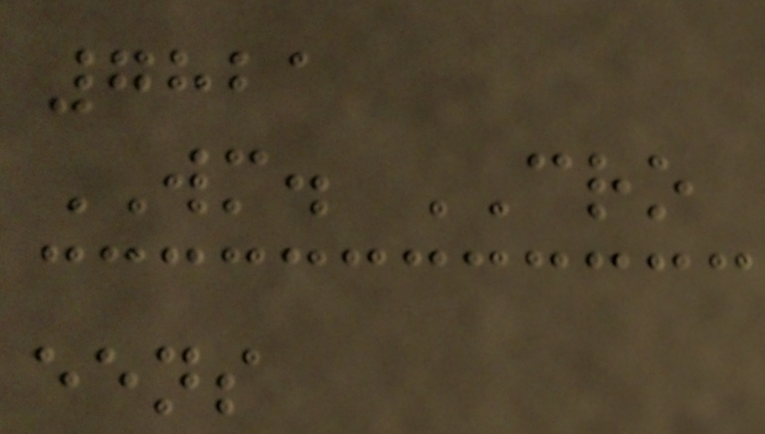7821
WM. CRO
eens
